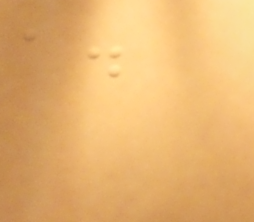a.
